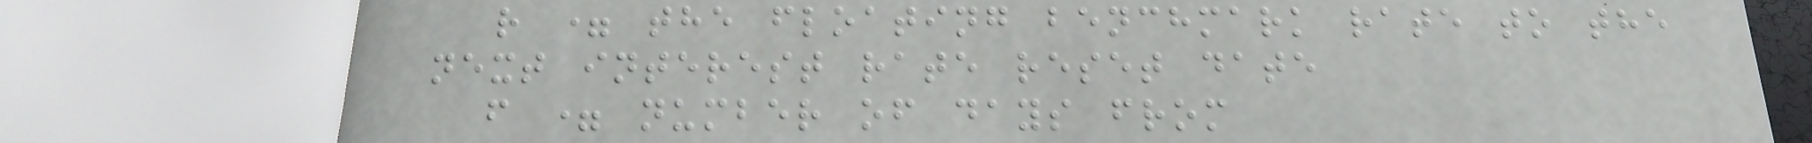r = the floating benchmark rate to the
next interest rate reset date
f = number of days from
